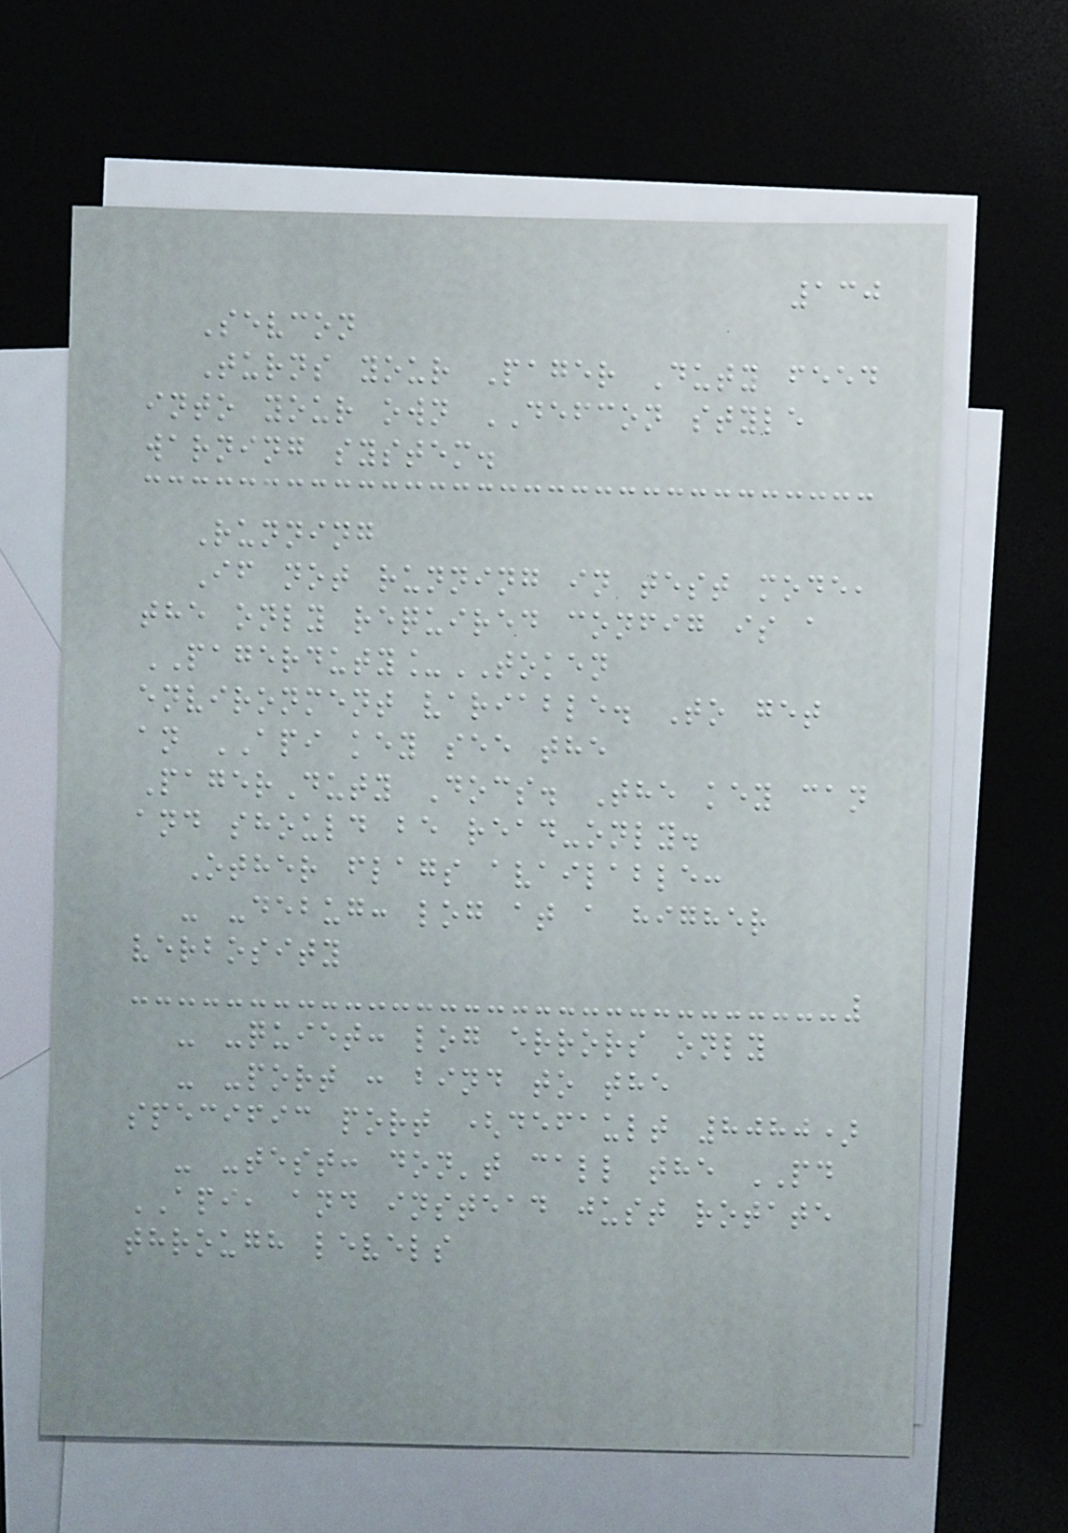130
Sevcon
Turns your Pager Duty feed
into your own DEFCON style
warning system.
Running
If not running in test mode,
the only required config is a
PAGERDUTY_TOKEN
environment variable. To get
an API key see the
PagerDuty Docs. The key can
and should be read-only.
Other flags available:
- -debug: log at a higher
verbosity
- -quiet: log errors only
- -port : bind to the
specific port (default 8080)
- -test: don't call the PD
API, and instead just rotate
through levels
